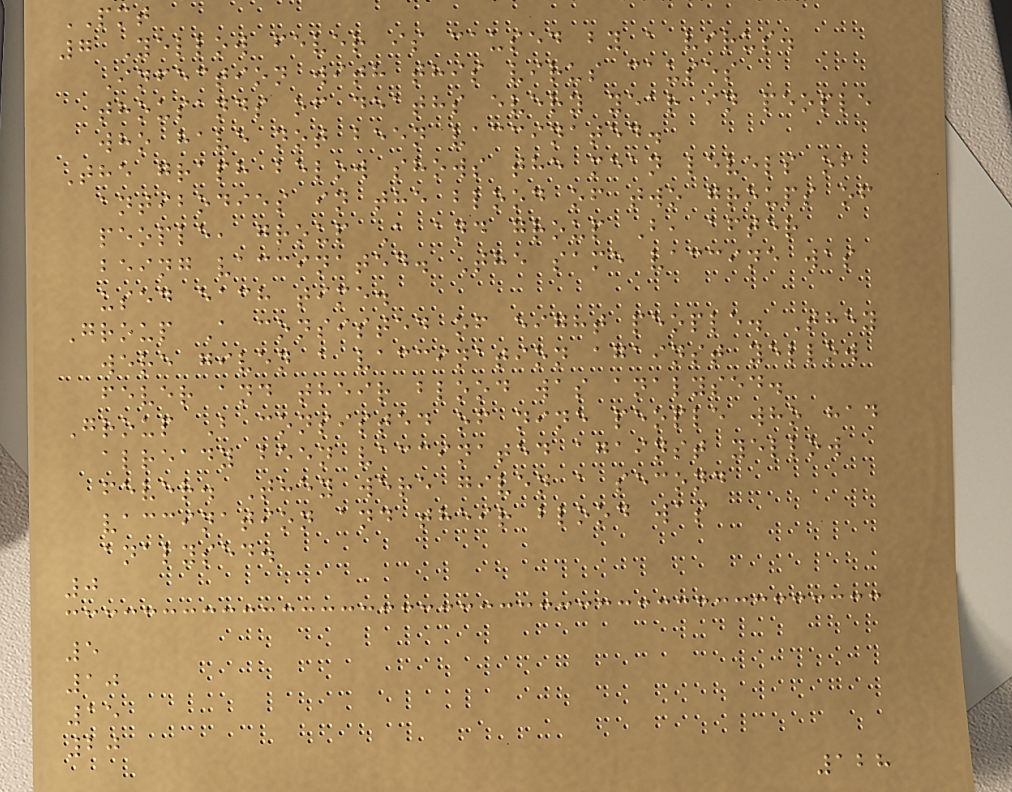PMT
7 Yellow fever is caused by a virus.
Infection with this virus causes
thousands of deaths every year in people
who have not been vaccinated.
The graph below shows the mean levels of
antibodies in the blood of two groups of
people, group A and group B, after
being vaccinated. The same vaccine was
used each time.
Group A consisted of eight people. They
were given a vaccination against yellow
fever and their blood was analysed.
Group B consisted of nine people who had
already been vaccinated against yellow
fever. They were given a second
vaccination and their blood was
analysed.
0
5
10
15
20
128
